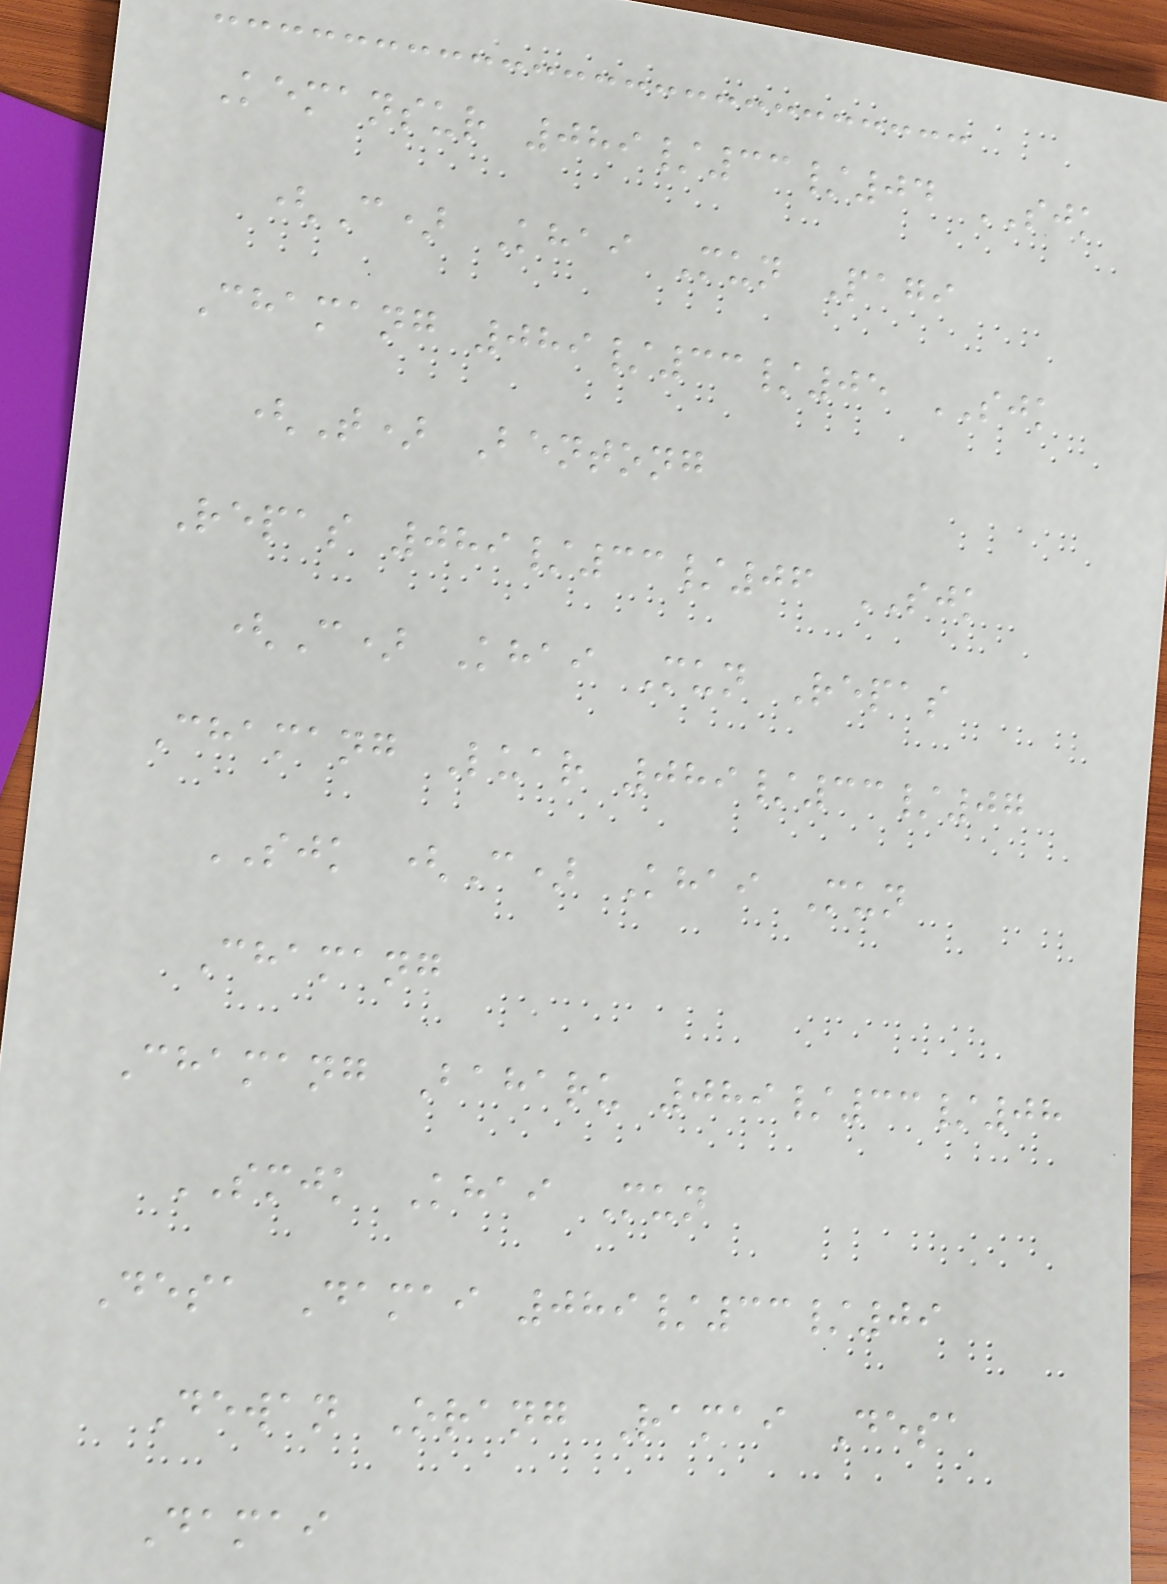Kemansur 089/33/04 SJK
(C) Khai Mun Pagi
Chamang 089/33/05 SJK
(T) Bentong
Repas 089/33/06 SJK
(C) Khai Mun Repas
Chamang Luar 089/33/07
SJK (C) Khai Mun
Chamang
Chamang Baharu 089/33/08
SMJK Khai Mun
Desa Damai 089/33/09
Dewan Orang Ramai Desa
Damai
